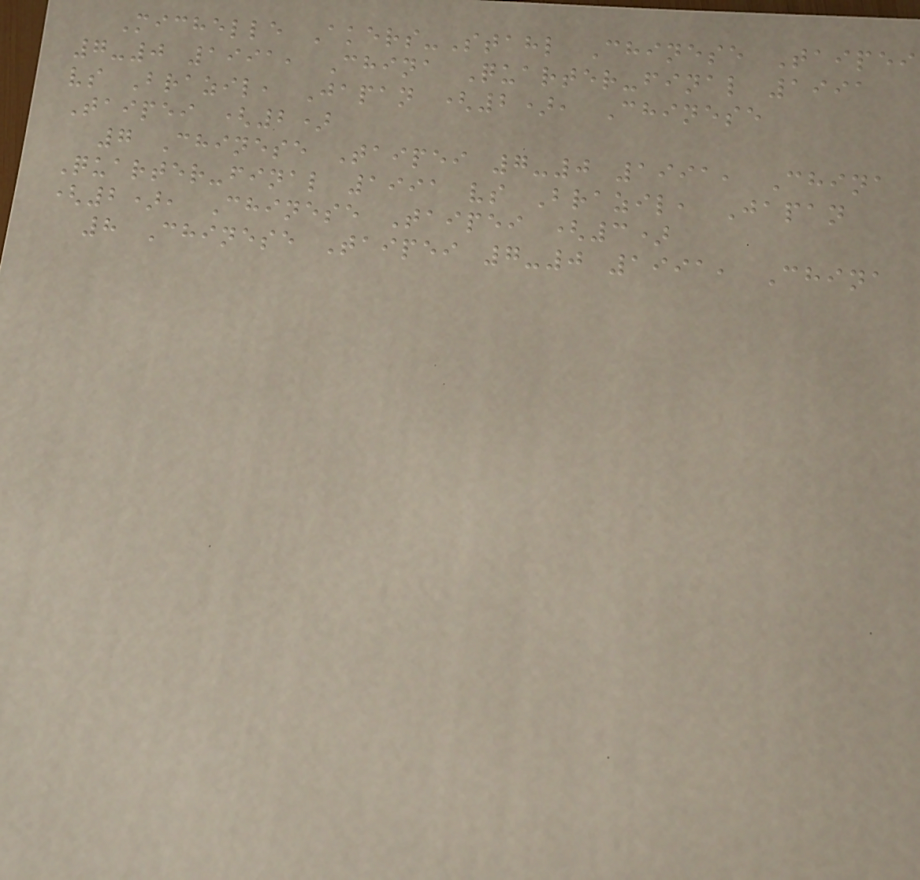Michelle Akers-Stahl Chinese Taipei
7-0 1991, China Quarter-final 1991
vs Brazil, Japan (2), Chinese
Taipei (2)
7 Chinese Taipei 7-0 1991, China
Quarter-final 1991 vs Brazil, Japan
(2), Chinese Taipei (3)
8 Chinese Taipei 7-0 1991, China
